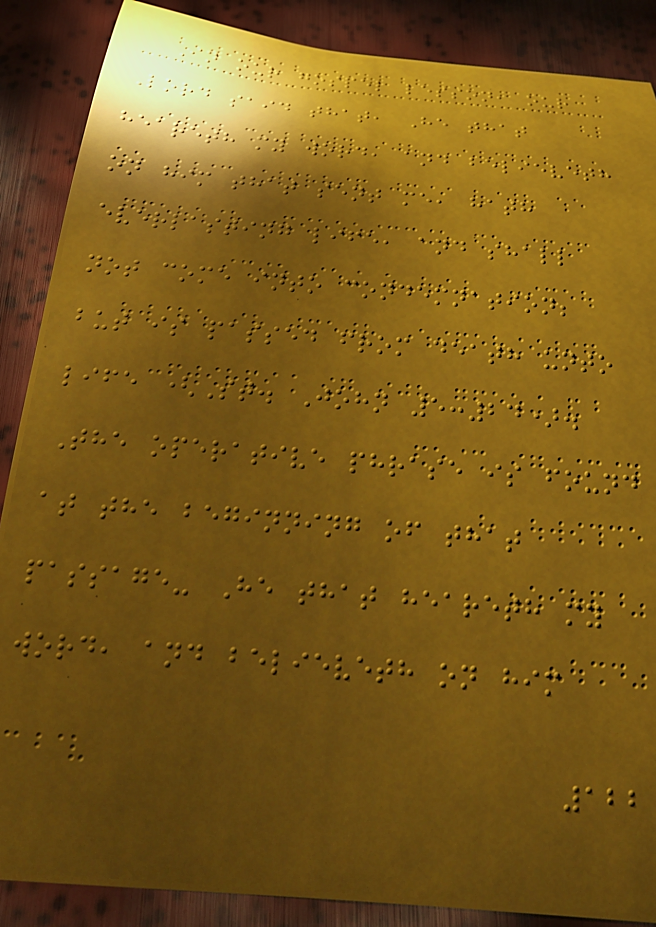In our gospel lesson, our
Lord said that, He that
heareth my word, and believeth
on him that sent me, hath
everlasting life, and shall
not come into condemnation;
but is passed from death unto
life (St. John 5:24).
The operative phrase is found
at the beginning of that
passage- He that heareth my
word, and believeth on him
122
